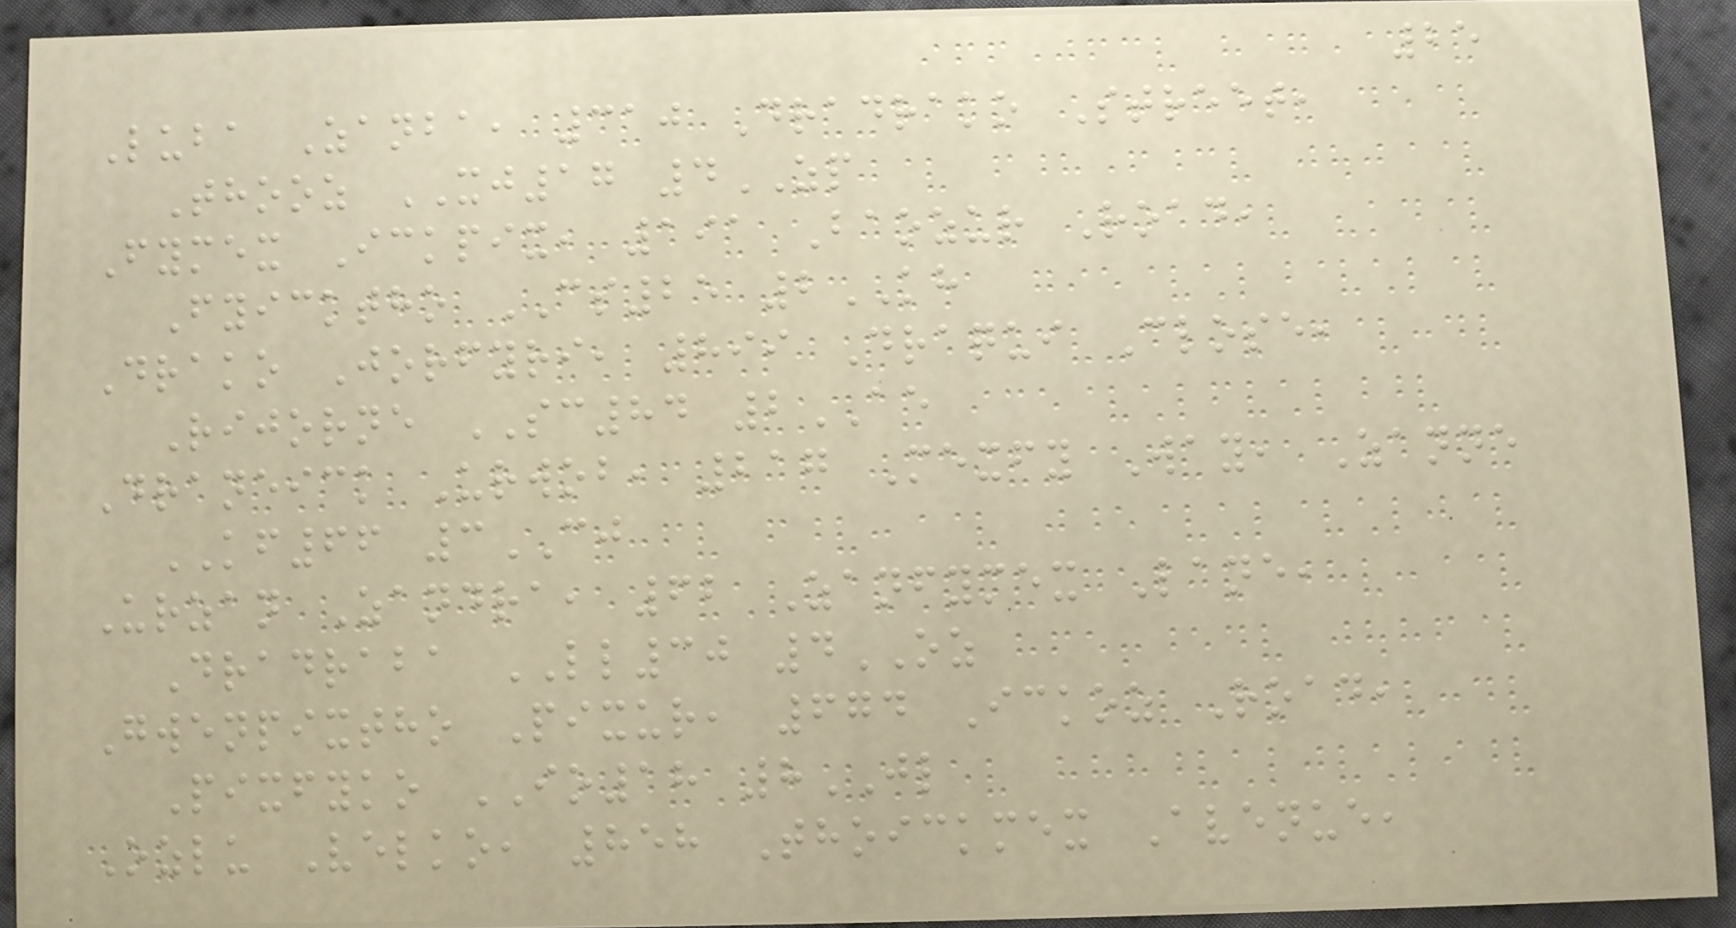25
Luba Zanba, 310 Dradrako Street,
Thooz XJ17 4ZP
Fymex Ickpix, 191 Baozur Road,
Fyicktho CS25 2KH
Drako Jorfyri, 899 Draqui Close,
Rijorne SC84 2AE
Draneick Urwob, 217 Mexfy Way, Zanne
KF66 3CJ
Urzan Zandra, 62 Zanfymex Lane,
Dradraba LL30 4OZ
Gwenpixtho Pixur, 674 Ickoz Road,
Pixfyko IO18 8JL
Ozlu Velko, 858 Thoickmex Avenue,
